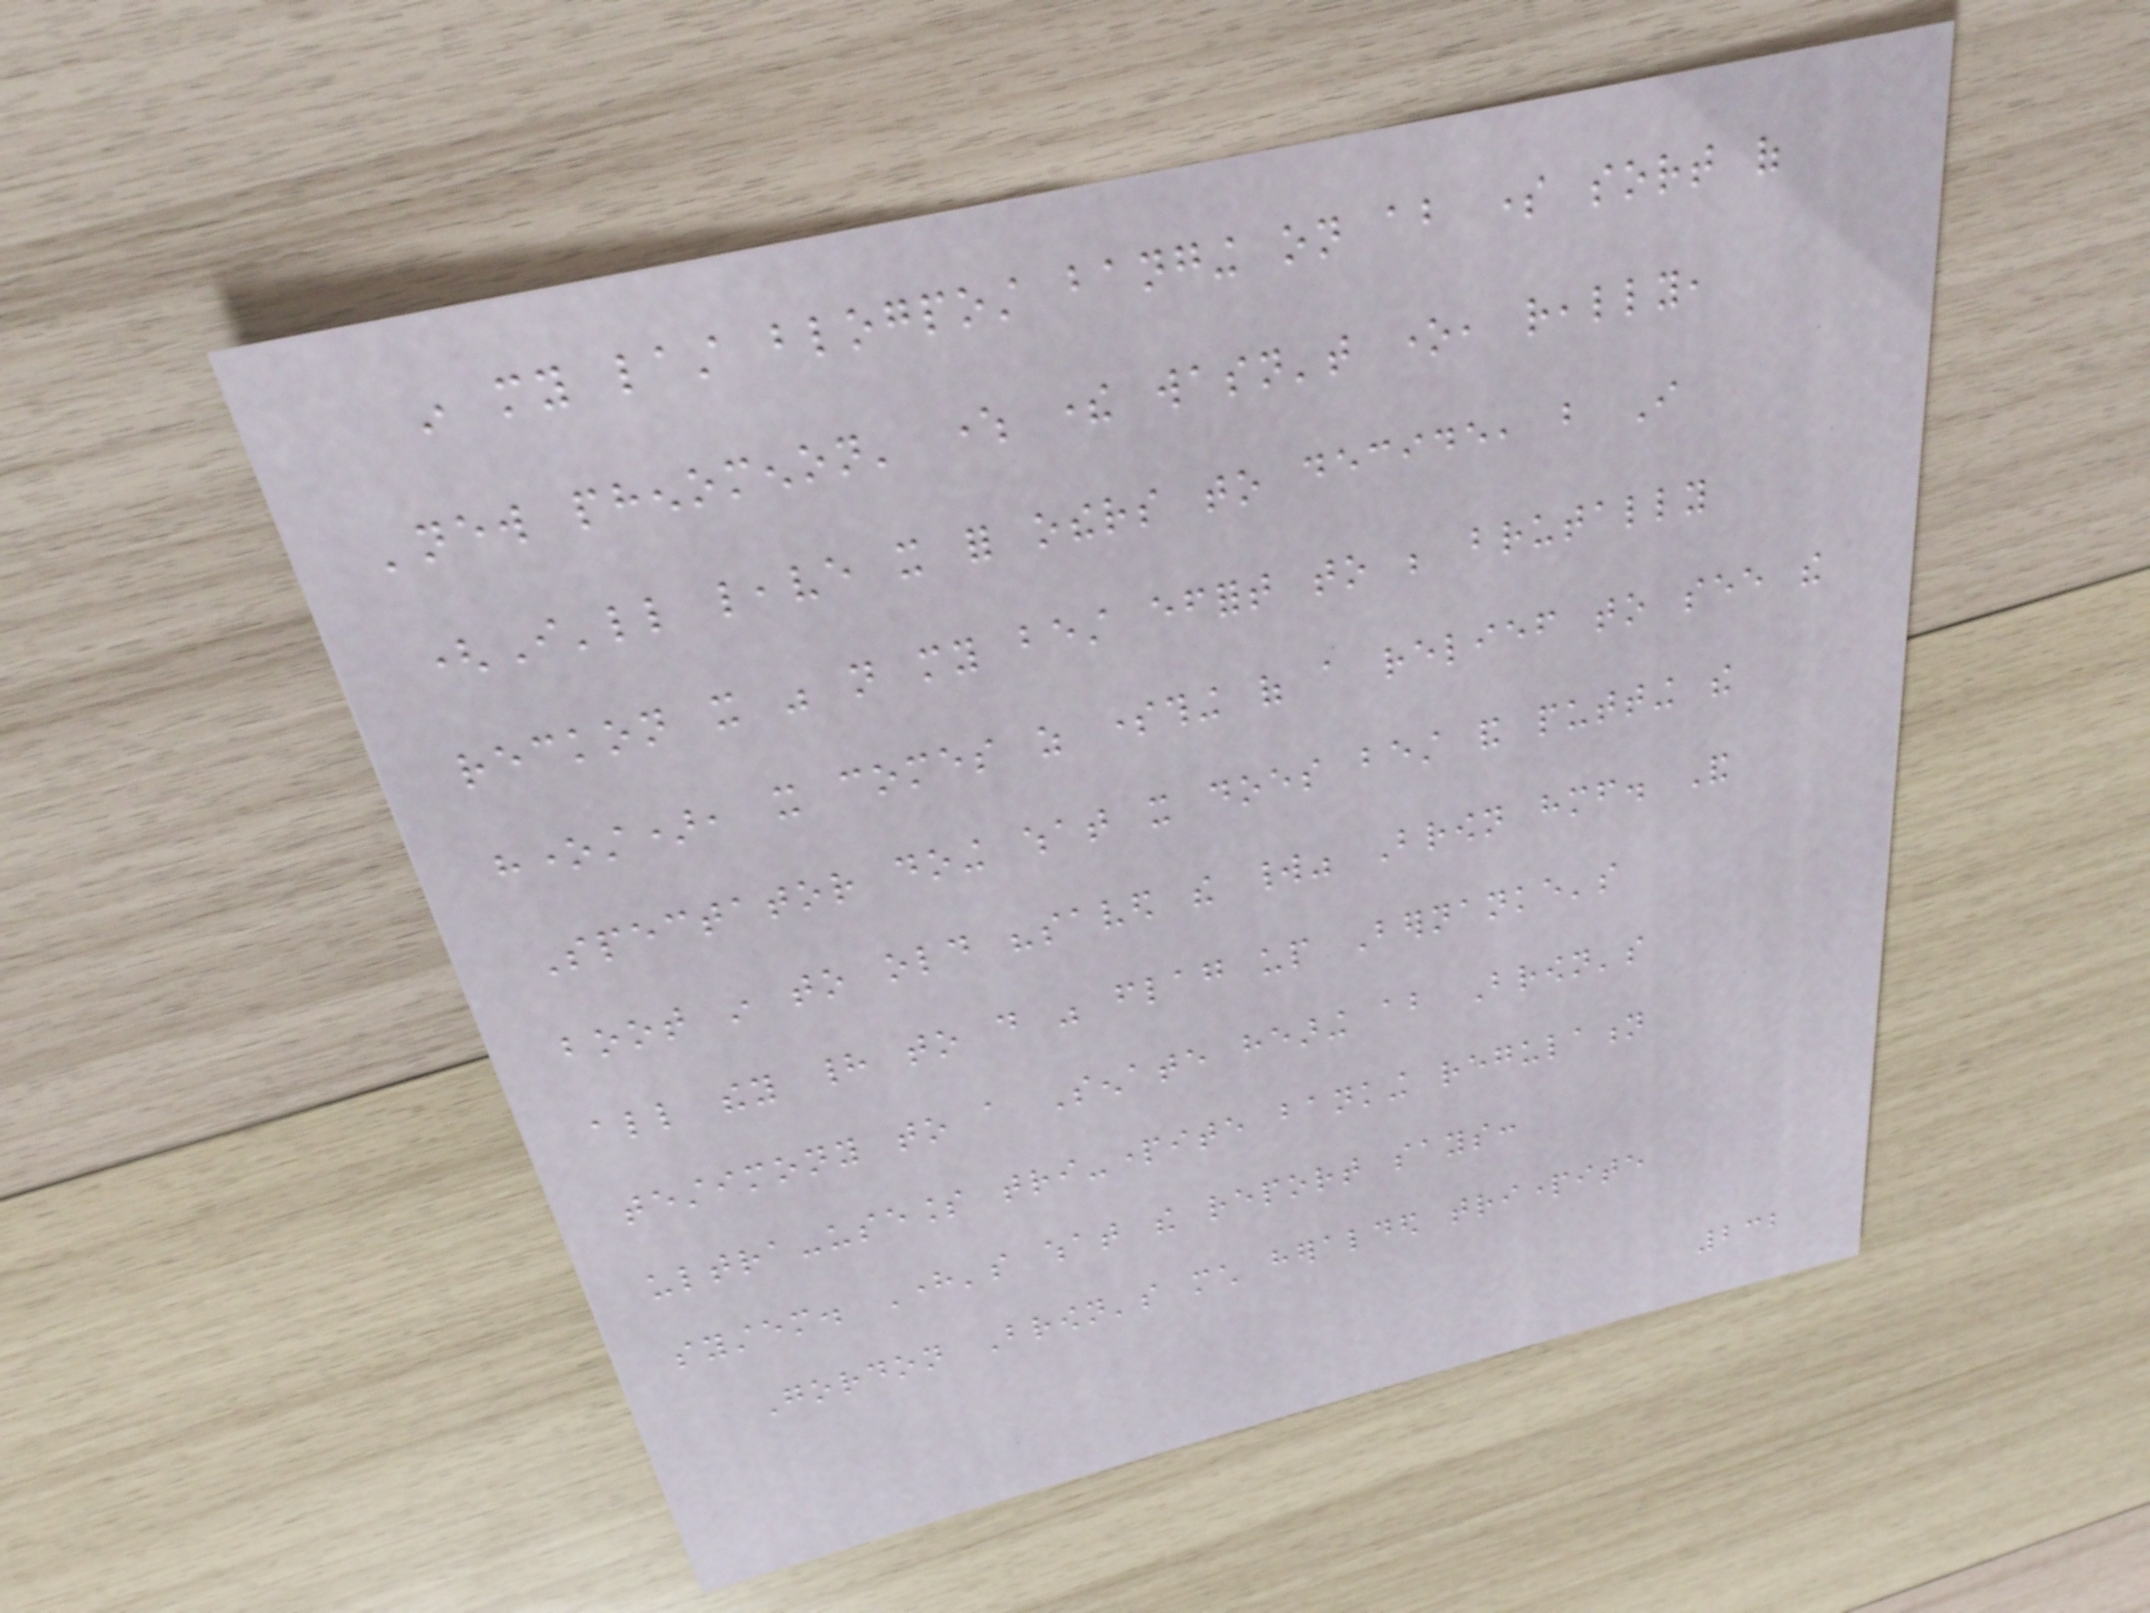in my last blogpost banging on about some sort of
'new phenomenon' where there wasn't one, really,
(I'll leave it for others to decide, but I
reckon it was not my best effort to be brutally
honest), it comes as something of a relief to see the
Spectator doing what it does best and putting the
boot in to old "saved the world" Brown himself. And
all they had to do was flag up Bernanke's
testimony to a Senate hearing about Brown's
ultra-useless tri-partite banking regulation
system. Here's what the report says:
Gordon Brown's much heralded tripartite
232
